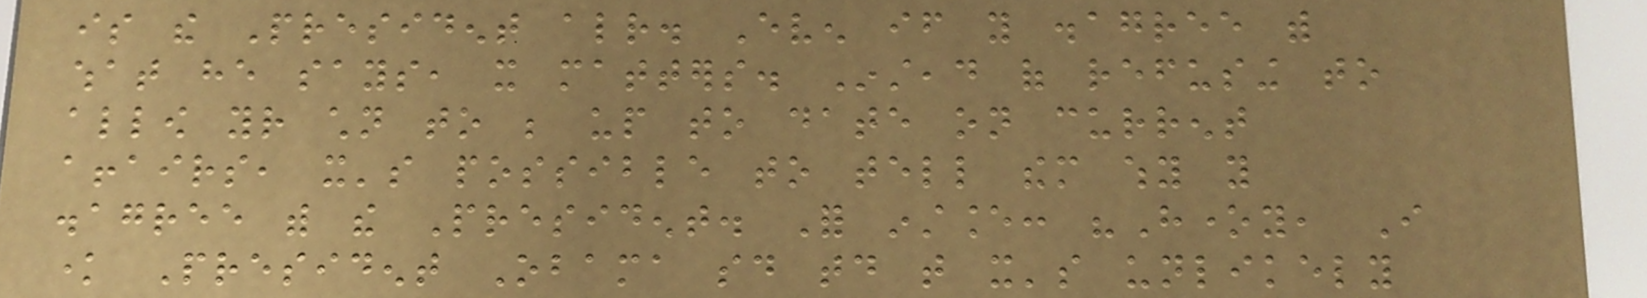is the President already. Even if you disagree with
what he says, it matters. Instead of refusing to
allow your children to be up to date on current
affairs, it's possible to tell them why you
disagree with the President. For instance: "Honey, I
know President Obama said today that it's unlikely
